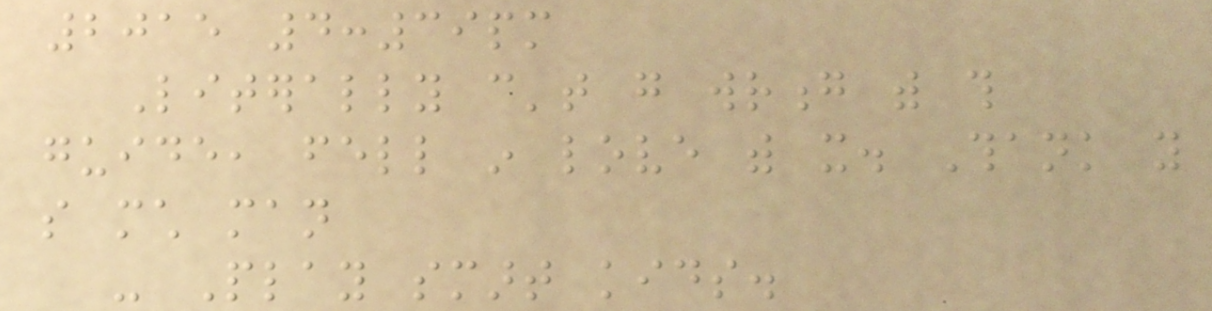2015 4:39pm
Literally can't go wrong with this
guide, fell in love with it. Thank you
so much man
- Play smart kids.
